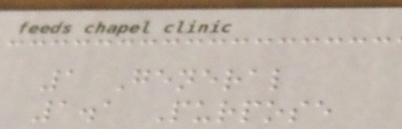1 General
1.1 Purpose
